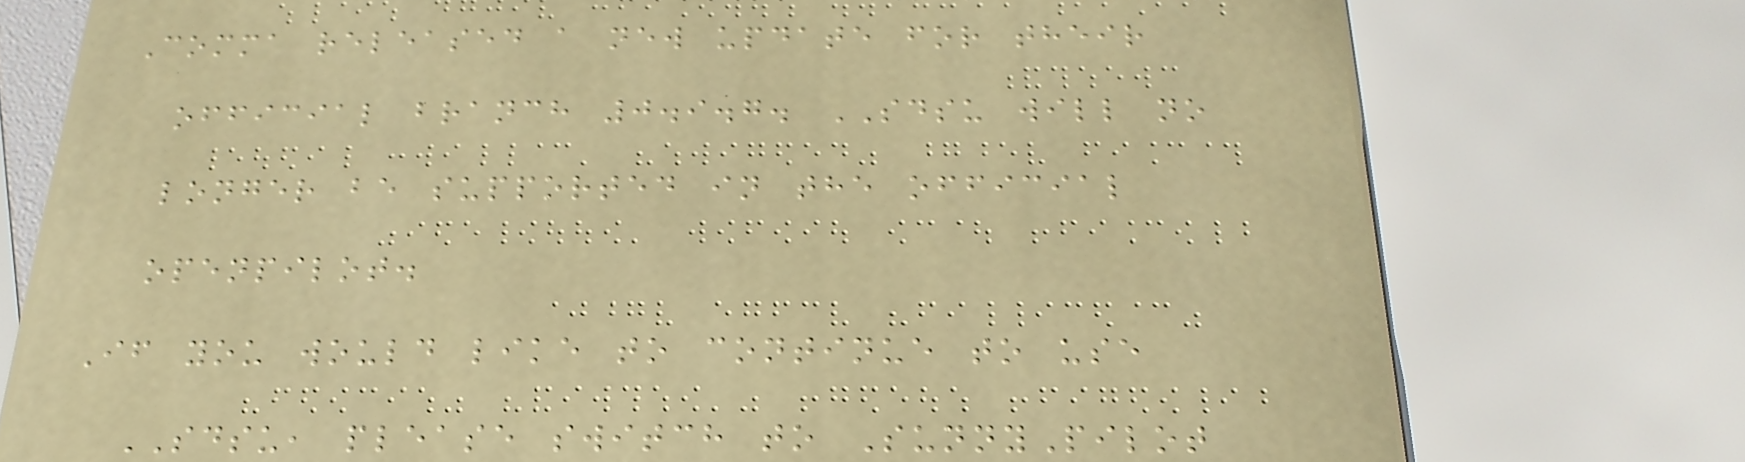Comma released a new update for their
official branch 0.9.7. SDSU will no
longer be supported in the official
openpilot.
If you would like to continue to use
SDSU, please switch to SunnyPilot
